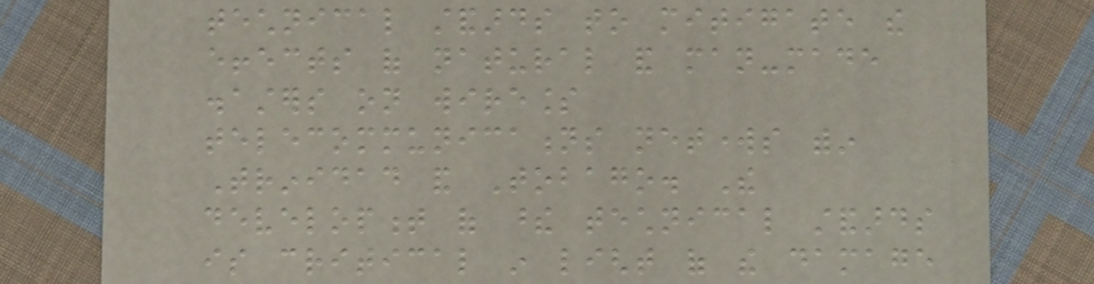technical standards to mitigate the
effects of natural and man-made
disasters on wireless
telecommunications networks within
Trinidad and Tobago. The
development of these technical standards
is critical in light of the damage
